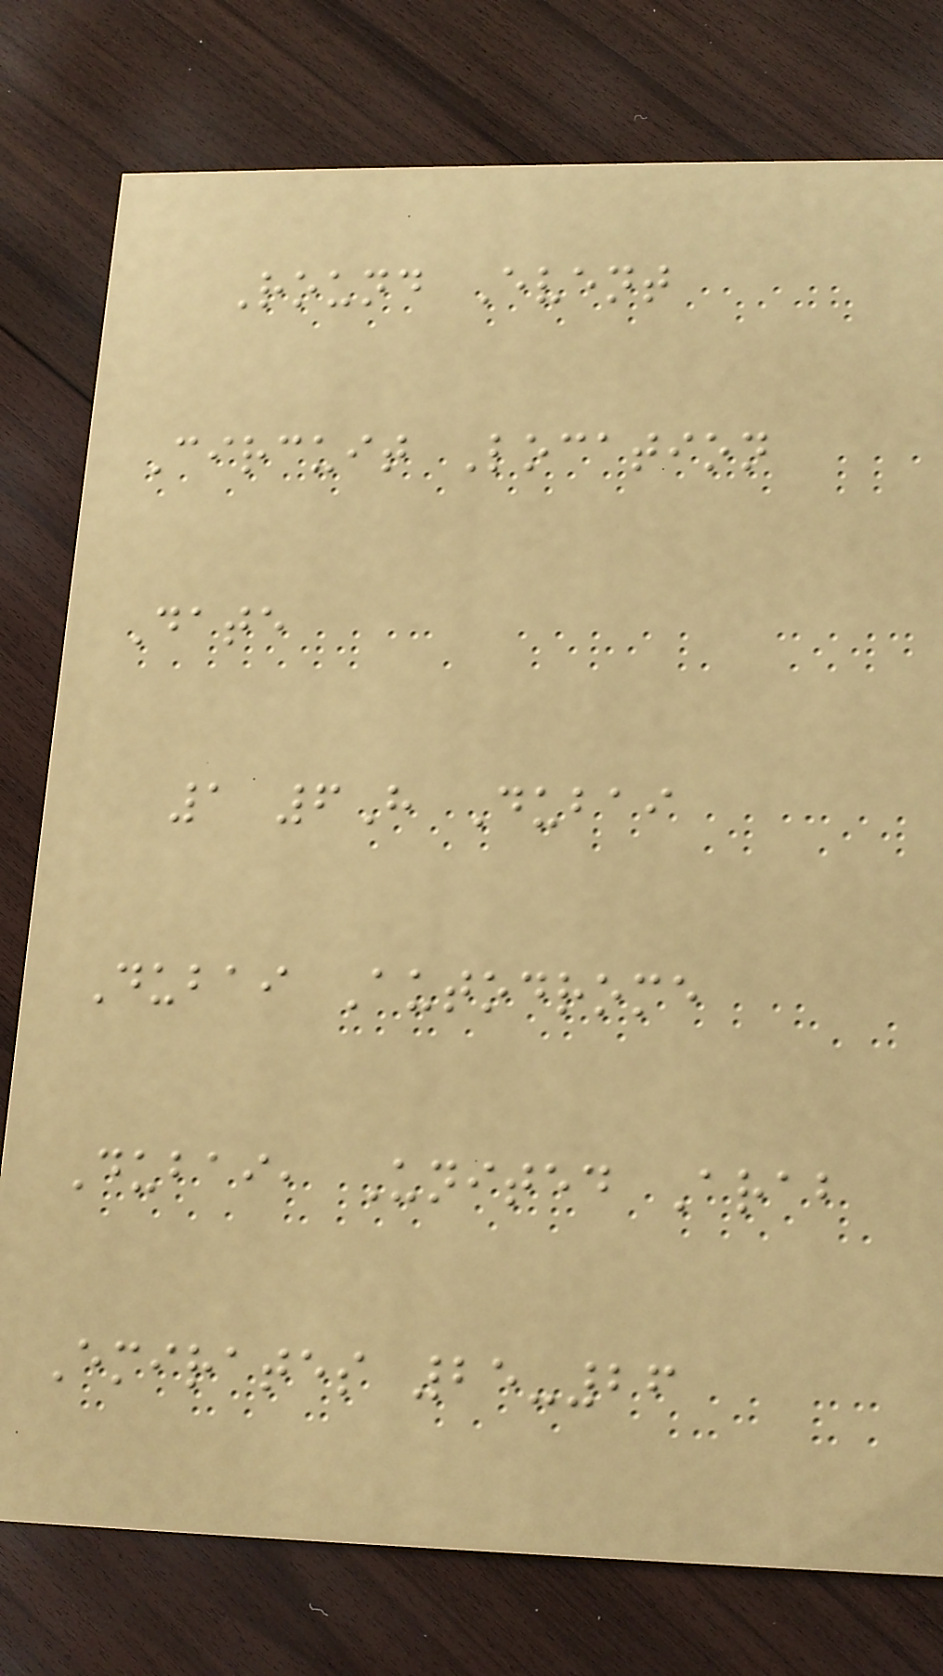Round Event
Circuit Location
Date
1 6H Dubai
Dubai Autodrome
Dubai, United Arab
Emirates 25-26
